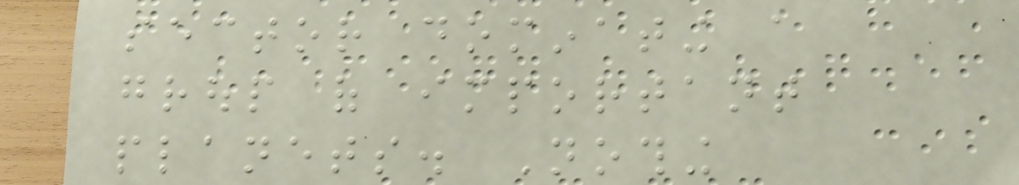sector dominating a
group of important
planets. Nothing
